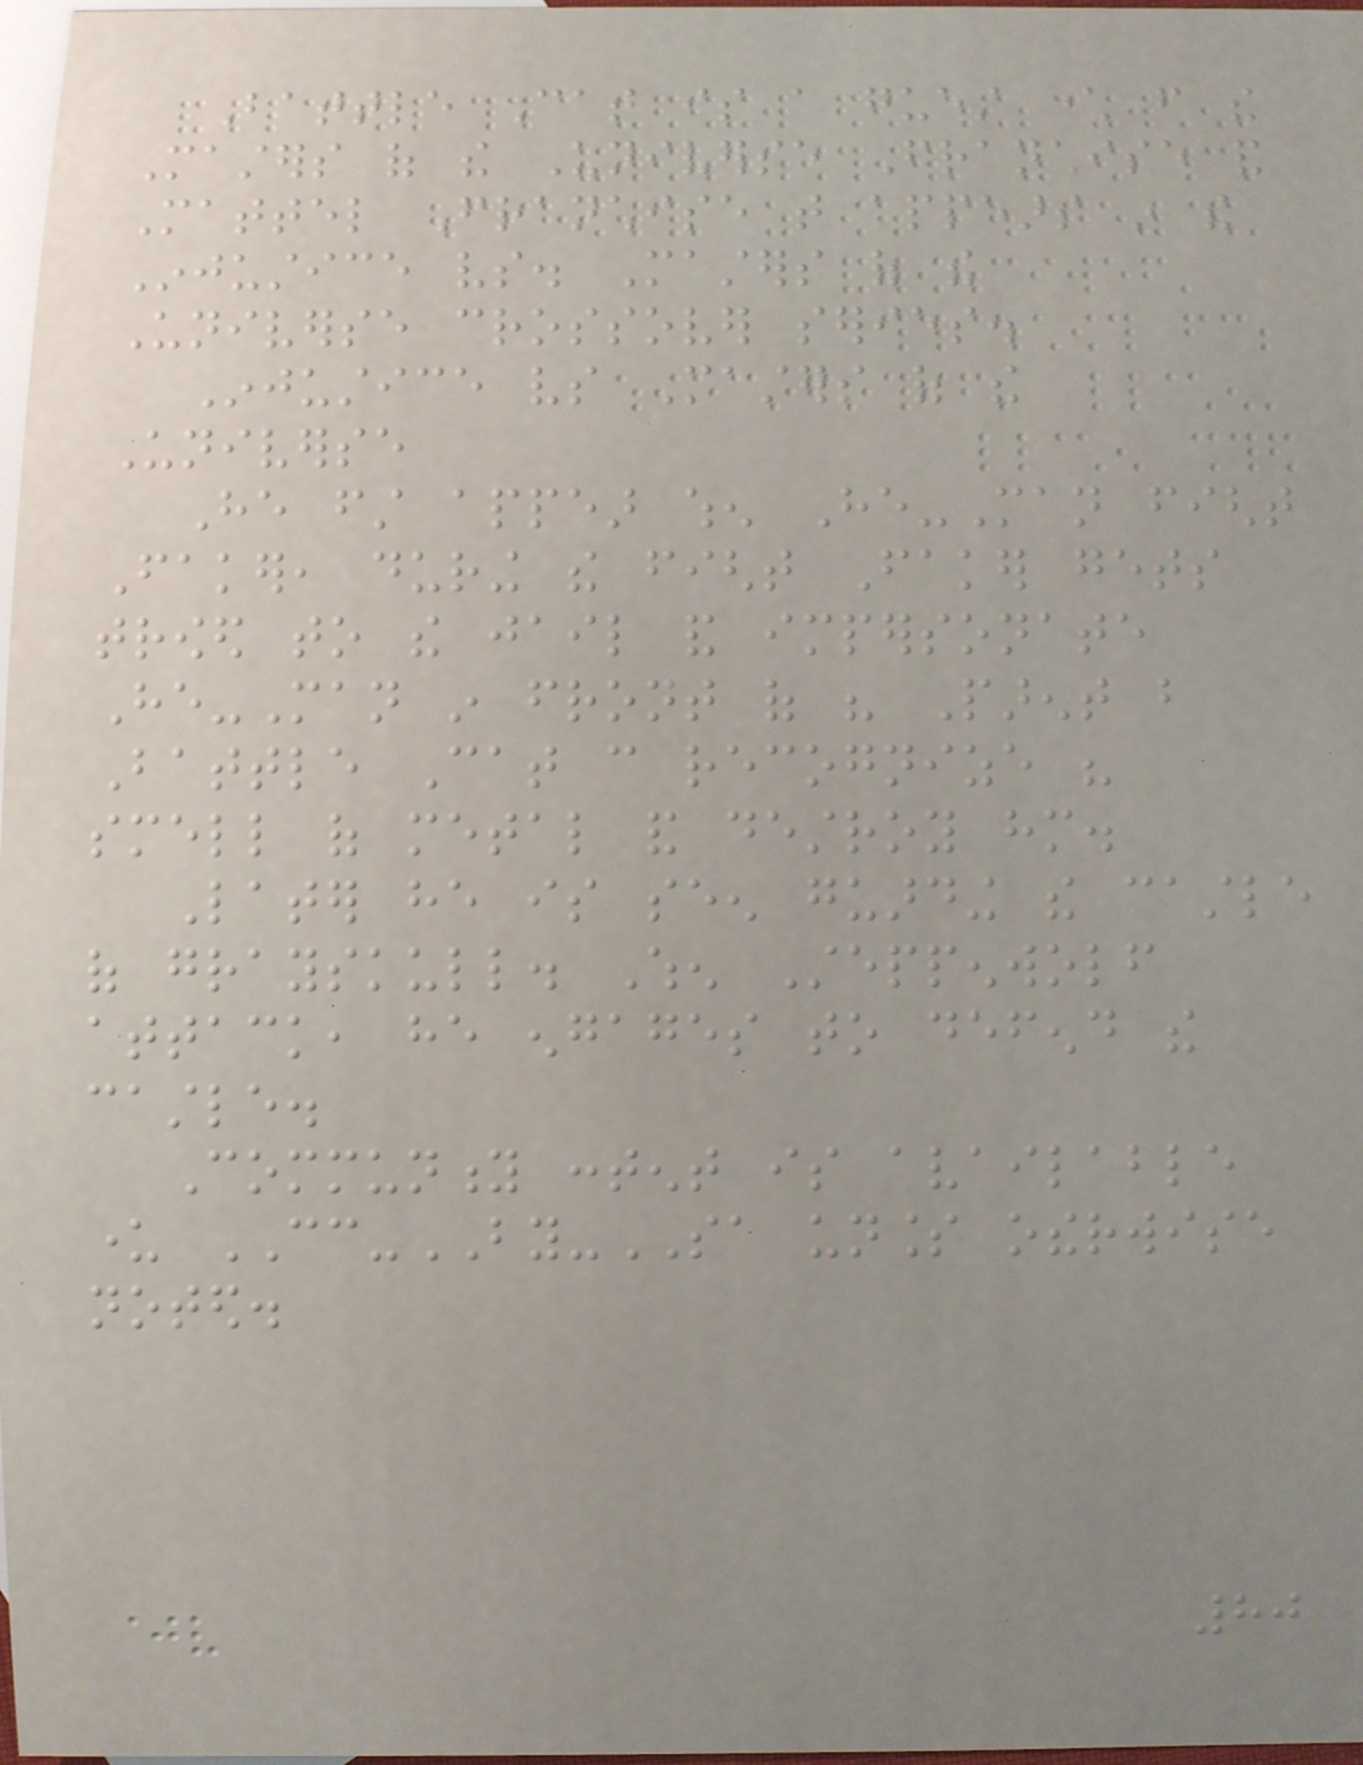Battle Cat is a guest character from the
Masters of the Universe Franchise and
Mattel Franchise that appears in the
Injustice vs. Masters of the
Universe crossover series.
Injustice vs Masters of the
Universe
He first appear when He-Man fight
Faker, during the fight Faker gets
trowed to the jail and impersonate
He-Man in front of his Parent but
Battle Cat can recognize his
smell of metal and destroy him.
Later he is seen guarding the castle
of grayskull. When Steppenwolf
attack, he engages to defend the
castle.
Community content is available
under CC-BY-SA unless otherwise
noted.
80
